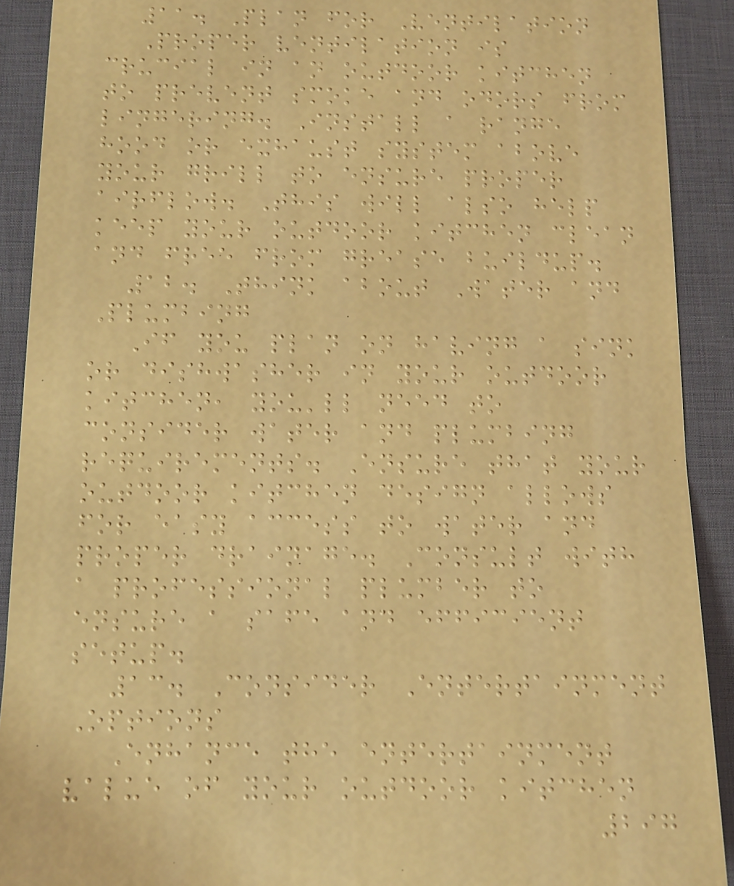11. Plan for Ventilation
Proper ventilation is
crucial in an outdoor kitchen
to prevent smoke and odors from
lingering. Install a range
hood or exhaust system above
your grill to ensure proper
airflow. This will also help
keep your outdoor kitchen clean
and free from grease buildup.
12. Think about Water and
Plumbing
If you plan on having a sink
or dishwasher in your outdoor
kitchen, you'll need to
consider water and plumbing
requirements. Ensure that your
outdoor kitchen design allows
for easy access to water and
proper drainage. Consult with
a professional plumber to
ensure a safe and efficient
setup.
13. Consider Entertainment
Options
Enhance the entertainment
value of your outdoor kitchen
297
